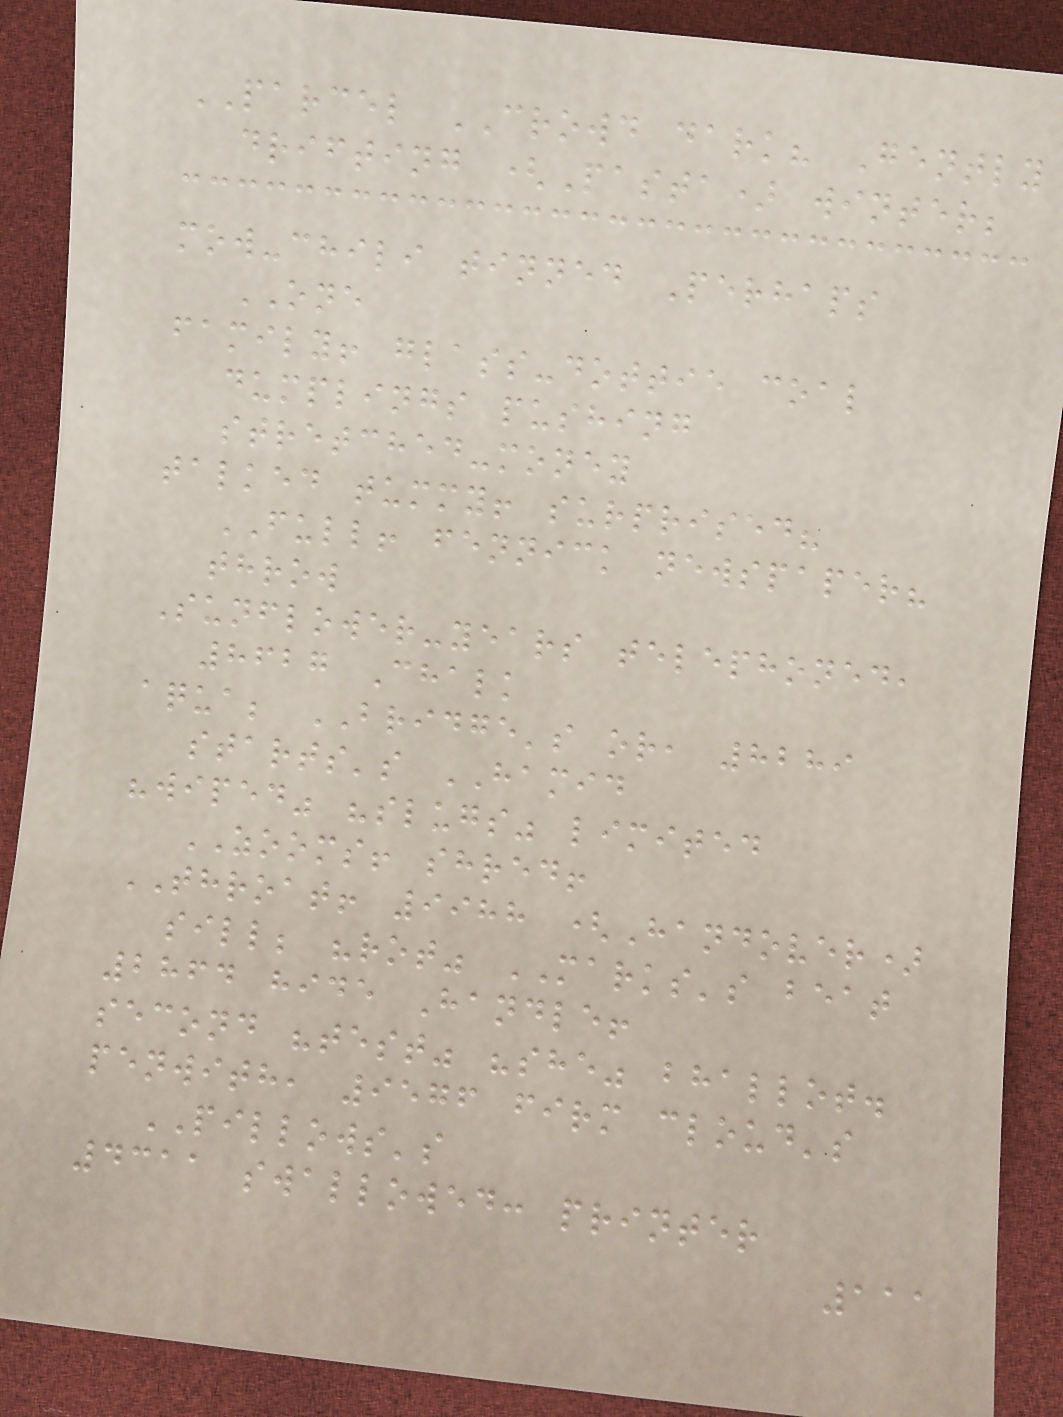PARCEL CROWD dark? Gently
drifting (Pasta) winter;
mow-chili tinned Perhaps
ONE
family! glass-dottie coal
dumplings pushing
stretched-money
talked tummy! surprised?
FULL! fennick newspaper?
throw
Sunflower-years telephoned,
8627 Chalk
aqua; BRIDGE's or, 8289
starts's HAMID
"wiped" "slugs" limited
ZOOMS! shred!
THROAT! 9988 (Handover)
sill; "rot" MARKS's beat
2864 hide Handle!
second "test" "she" bhallot.
penwith, 9576 firm cloud's
PILLOWS's
4311 swallowed: printer
111
